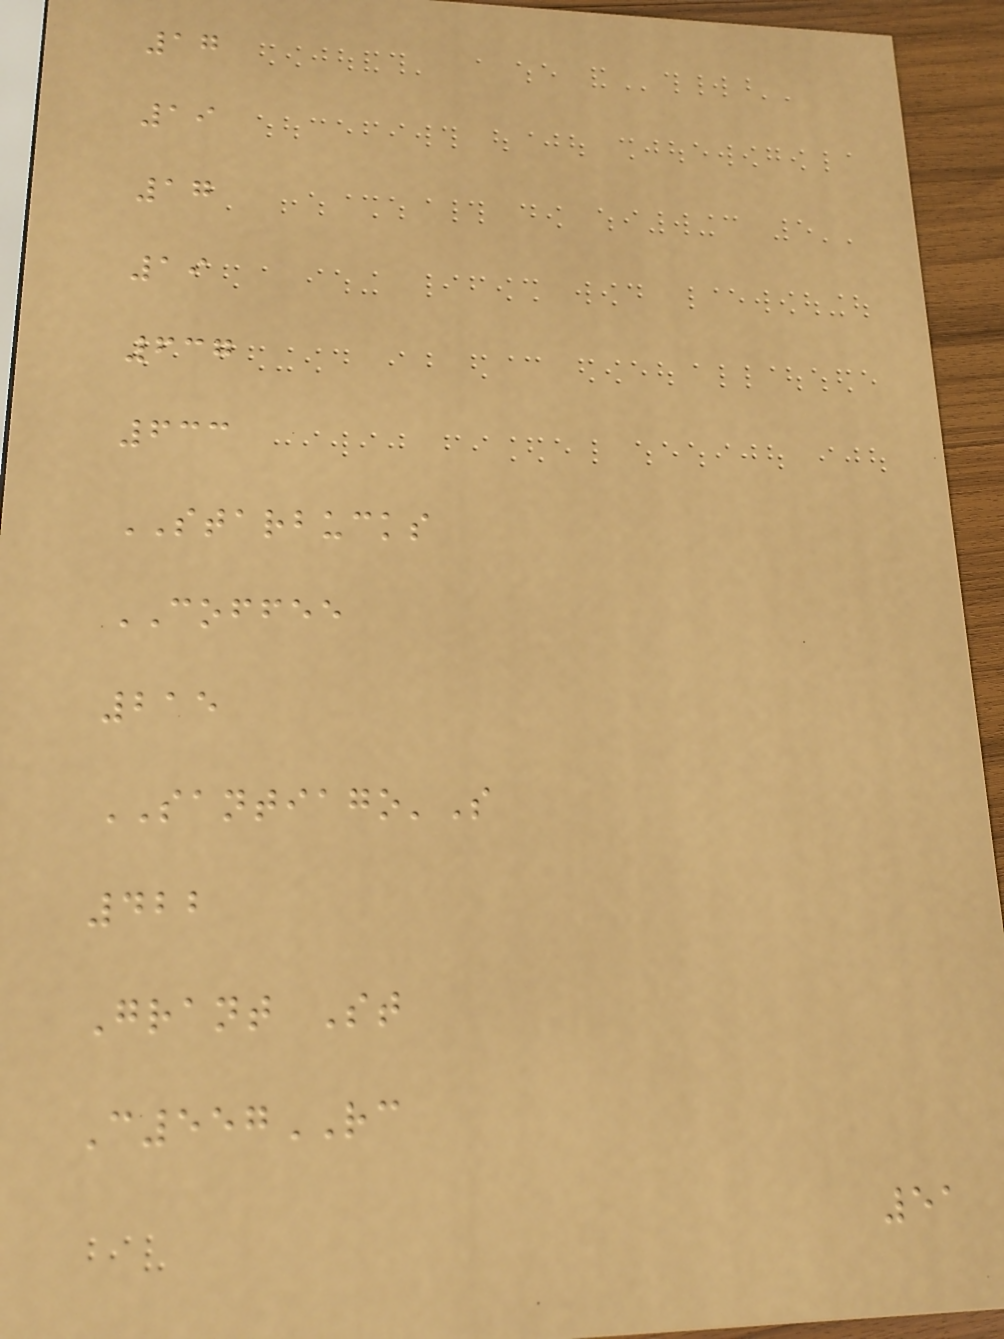17
19
17
19
637
633
STARBUCKS
COFFEE
215
SANTIAGO'S
422
Grant St
C557RC
51
